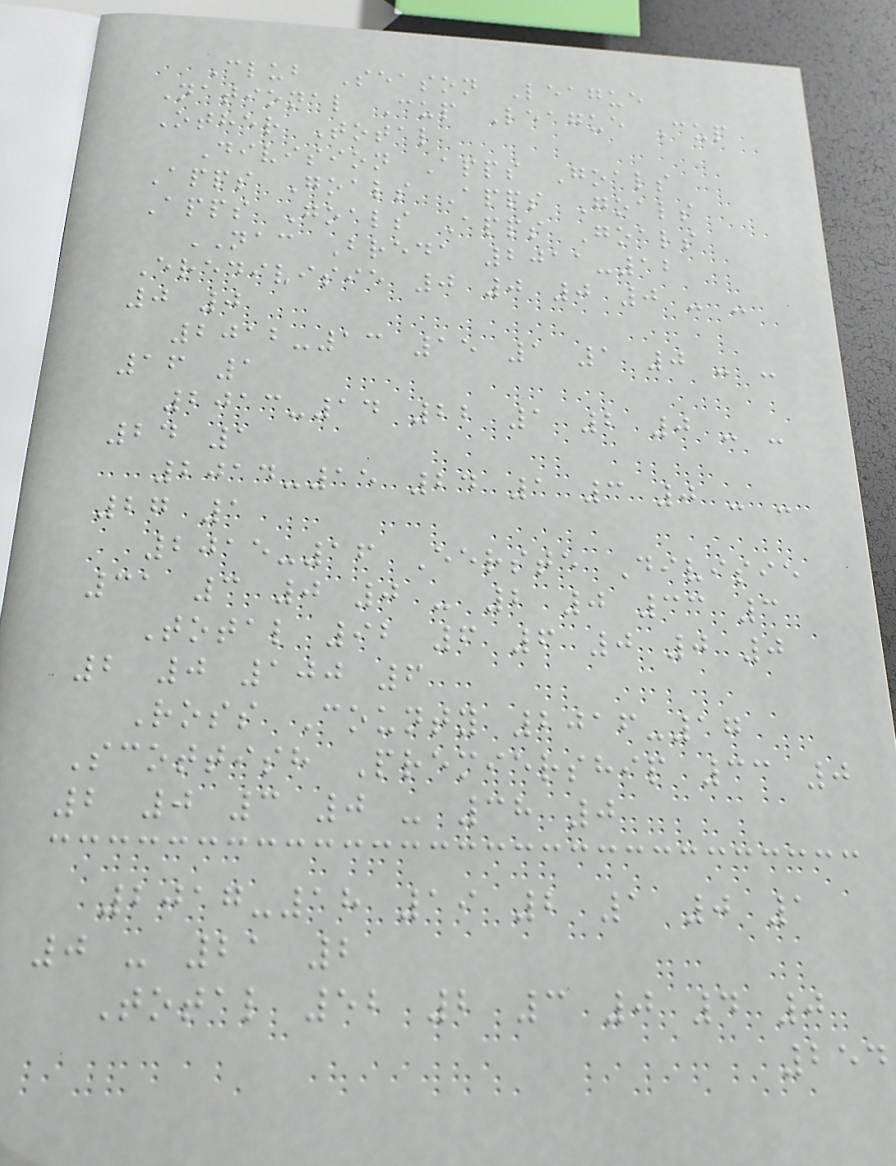Club Season League
National Cup League Cup
Other Total
Division Apps Goals
Apps Goals Apps Goals
Apps Goals Apps Goals
NAC Breda 2011-12
Eredivisie 0 0 0 0 - -
0 0
2012-13 15 1 1 0 - -
16 1
2013-14 22 1 2 0 - -
24 1
2014-15 24 1 3 0 - -
27 1
2015-16 Eerste Divisie
31 3 0 0 - 2 0 33 3
Total 92 6 6 0 0 0
2 0 100 6
Ross County 2016-17
Scottish Premiership 33 0
2 0 3 0 - 38 0
2017-18 19 2 1 0 1
0 - 21 2
Total 52 2 3 0 4 0
254
